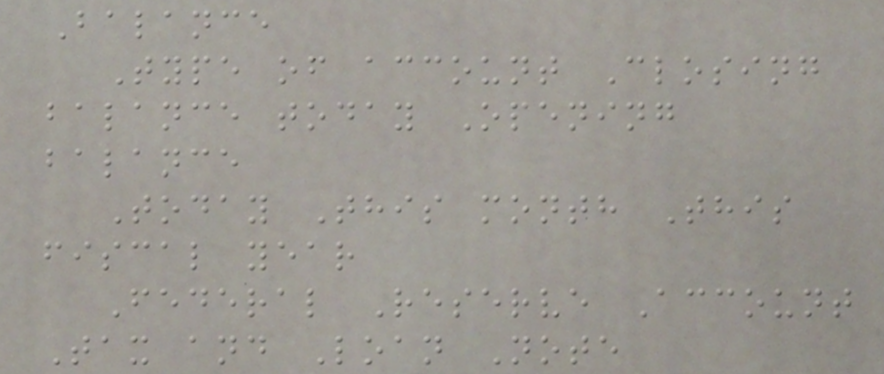Balance
Type of account Closing
balance today Opening
balance
Today This month This
fiscal year
Federal Reserve Account
Tax and Loan Note
